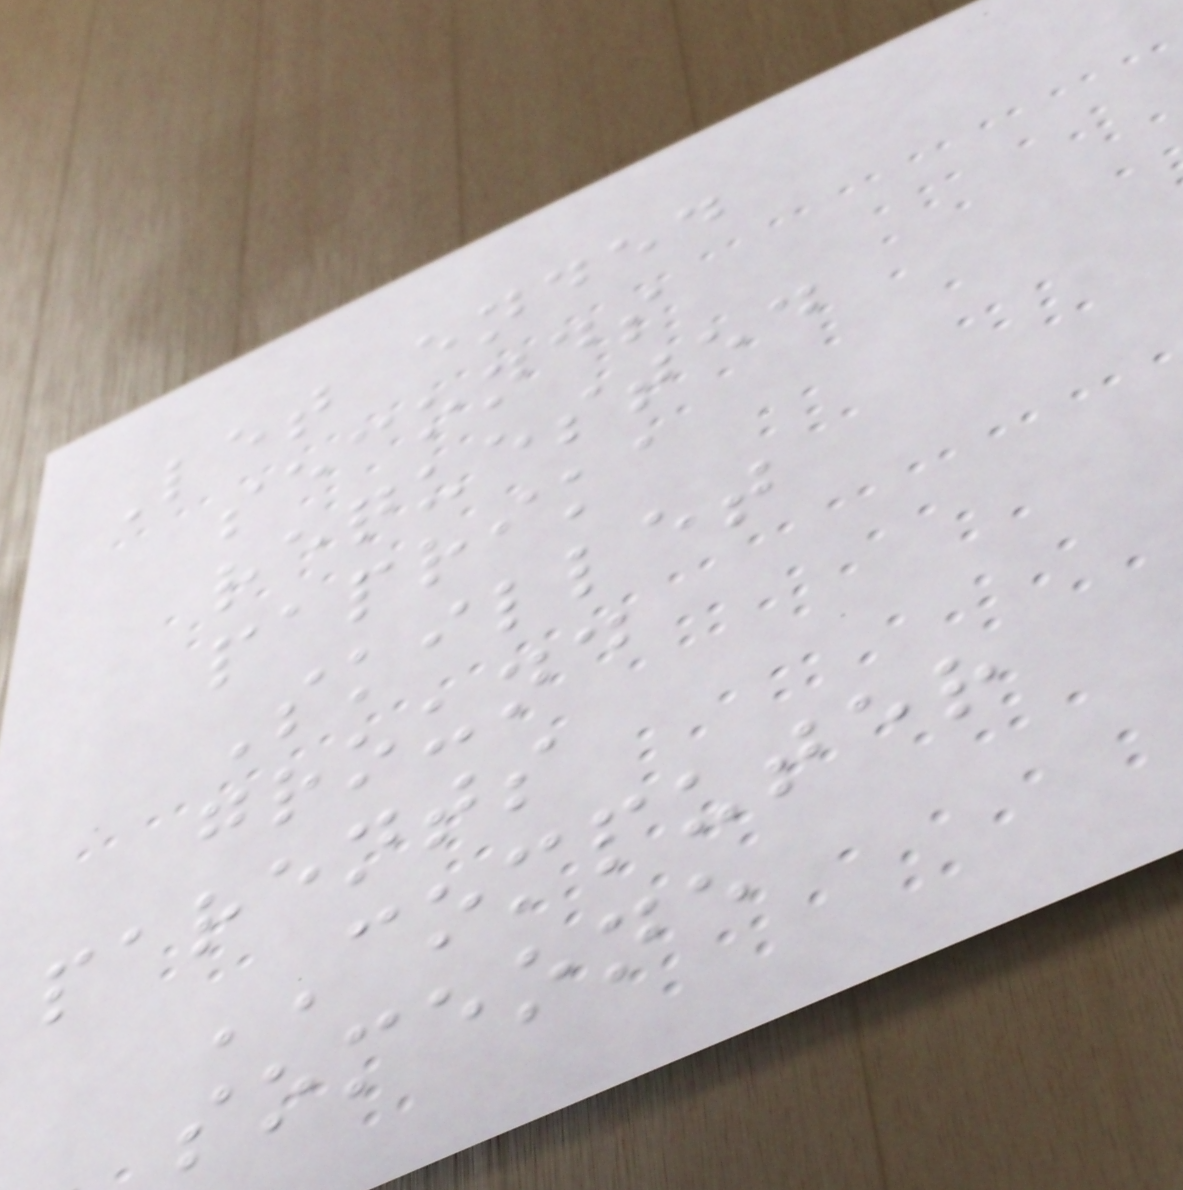Let ended
seconds
requested
paprika
Skillet
ground
parents
COMPUTER
someone
